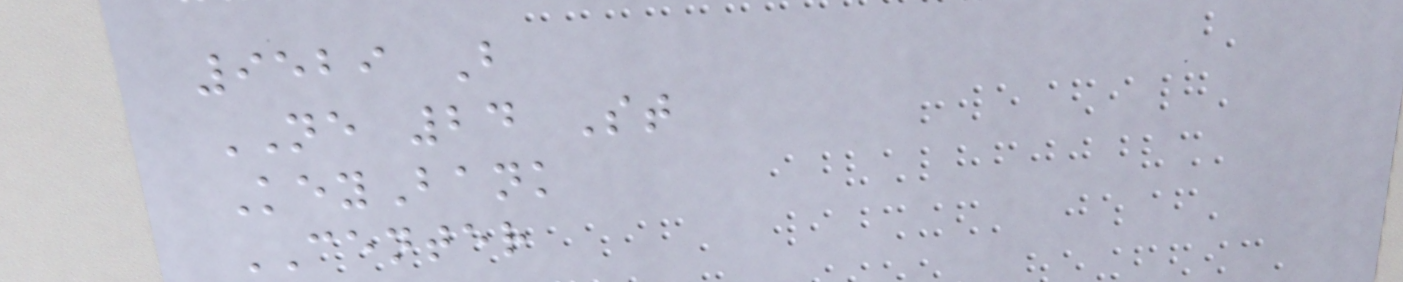9529 B
NE 24 St
KeyBank
CENTER
